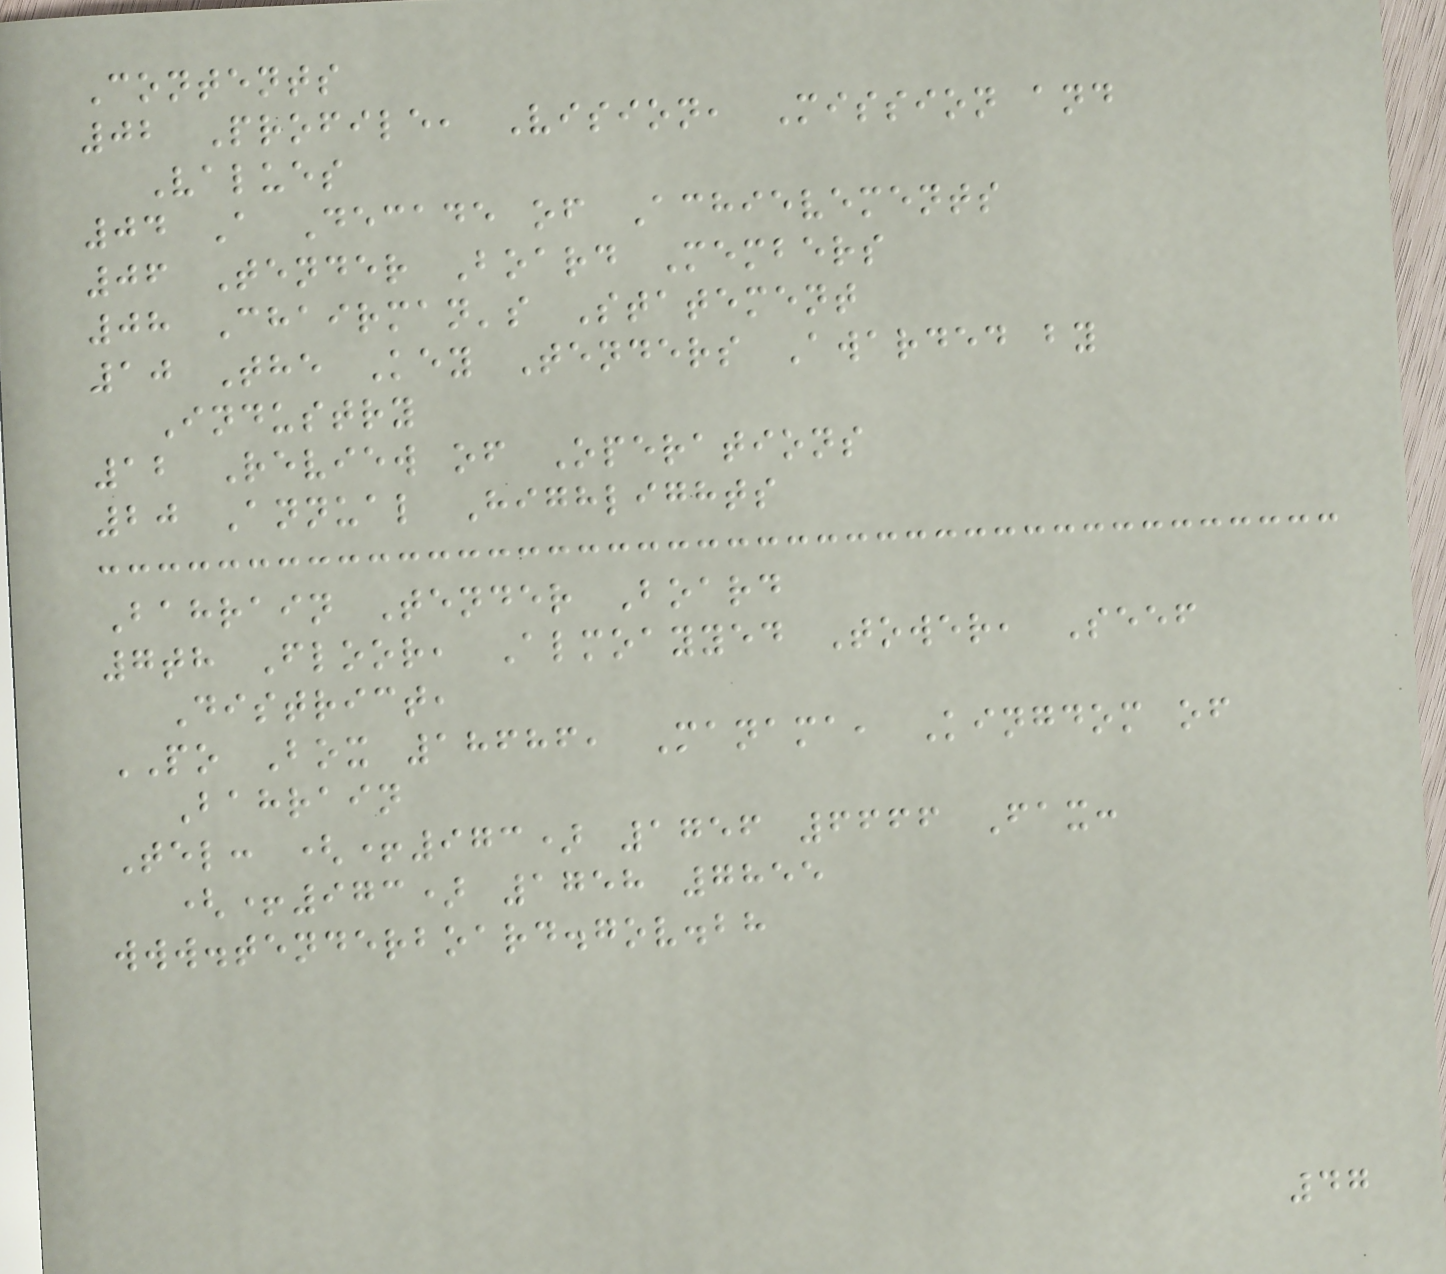Contents
02 Profile, Vision, Mission and
Values
04 A Decade of Achievements
06 Tender Board Members
08 Chairman's Statement
10 The Key Tenders Awarded by
Industry
12 Review of Operations
20 Annual Highlights
Bahrain Tender Board
7th Floor, Almoayyed Tower, Seef
District,
PO Box 18686, Manama, Kingdom of
Bahrain
Tel: (+973) 1756 6666 Fax:
(+973) 1758 7855
www.tenderboard.gov.bh
47
